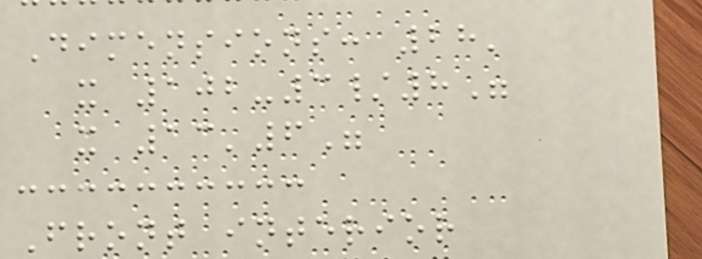Dimensions: 28'
x 102-3/8"
x 13'6"
Front interior
